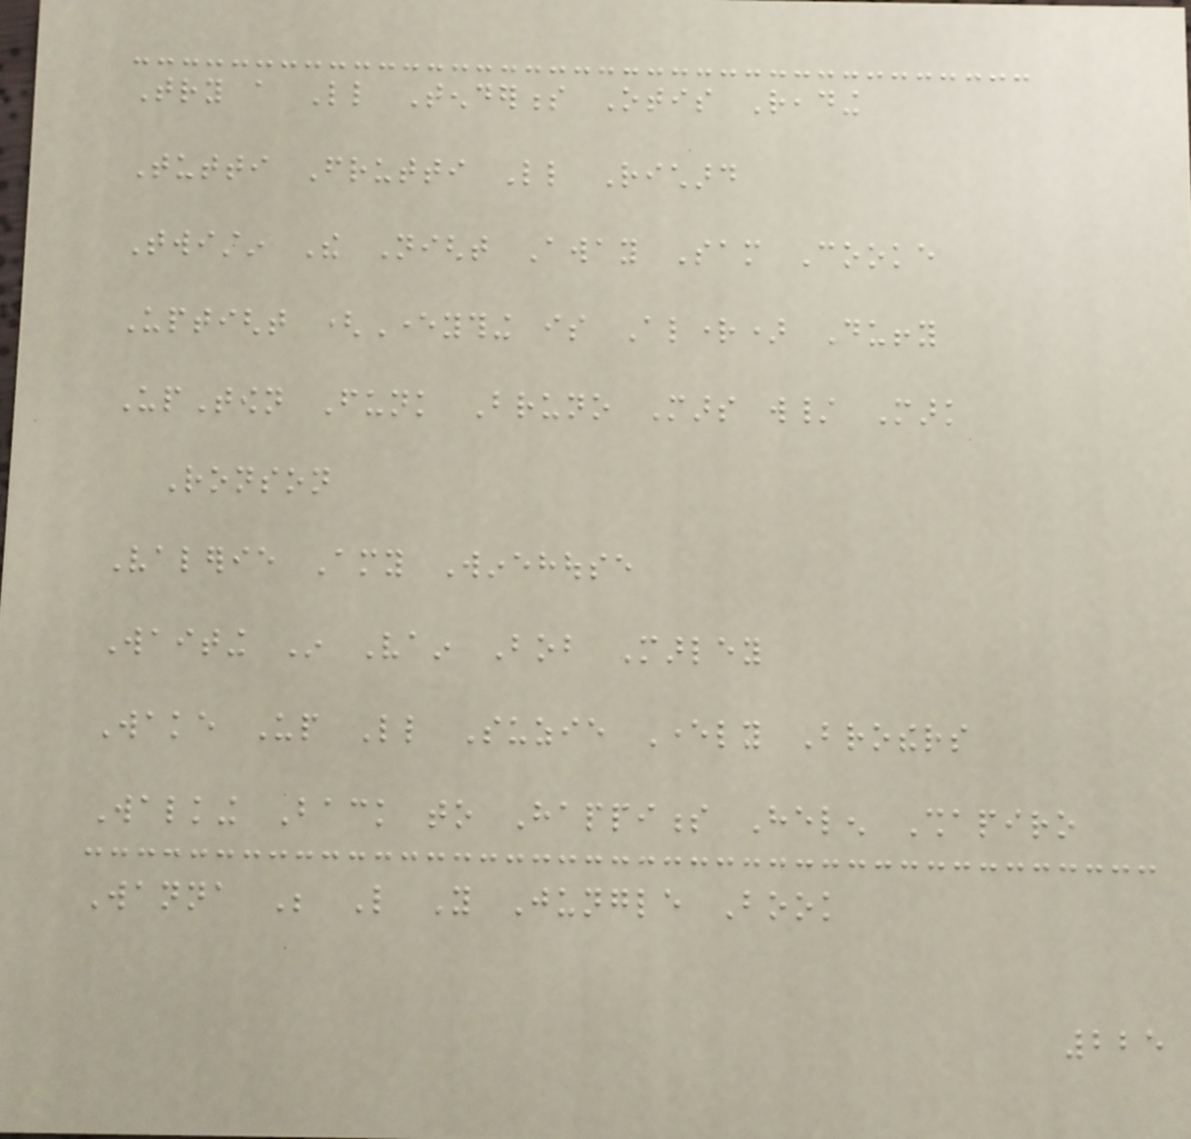Try a Little Tenderness Otis Reading
Tutti Frutti Little Richard
Twistin The Night Away Sam Cooke
Uptight (Everything is Alright) Duffy
UpTown Funk Bruno Mars w/ Mark
Ronson
Valerie Amy Winehouse
Waiting In Vain Bob Marley
Wake Up Little Suzie Everly Brothers
Walking Back to Happiness Helen Shapiro
Wanna Be Like You Jungle Book
225
